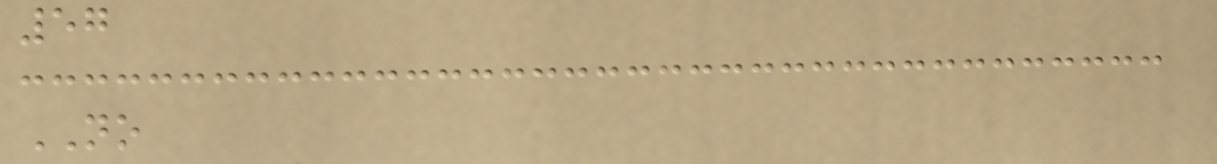57
NO
